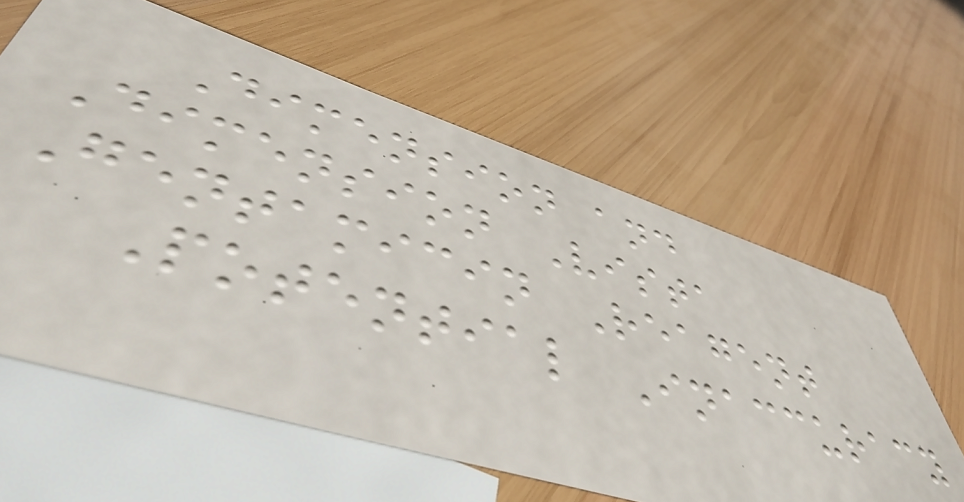Dimension and
Dimension Vista
Gentamicin Reagent
Potential Inaccuracy
